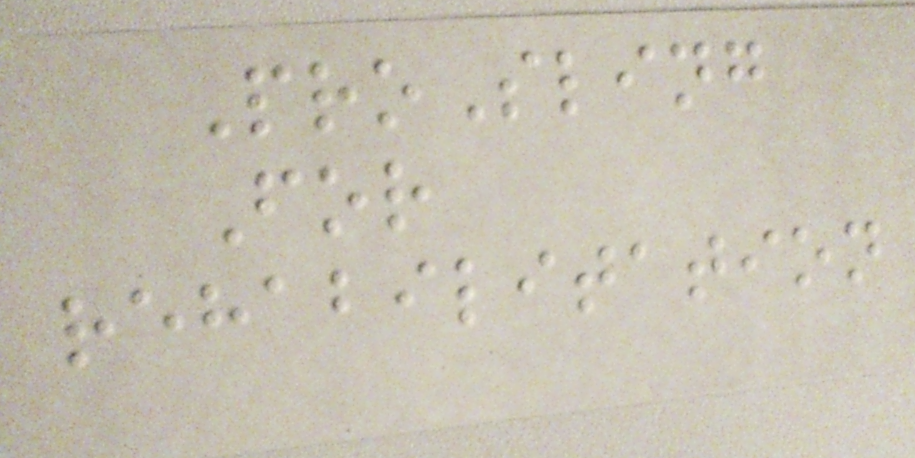ProSling
For
rehabilitation
